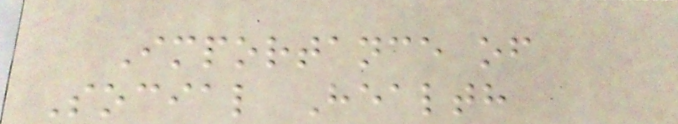Importance of
Social Health
